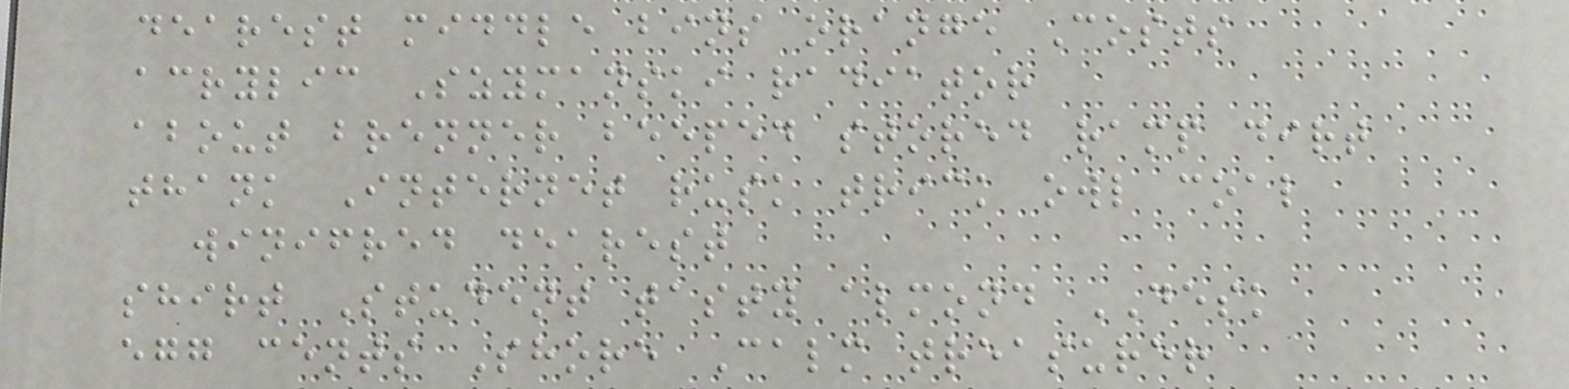dearest middle bins orange Costs
acrylic Szymanski radiator
about brenner beeped stored ramp dirt
thank Internet rusk trick owl coal
winifred dearest
shirt Student tasty almond DESK
egg cents Shore Calm treasurer
